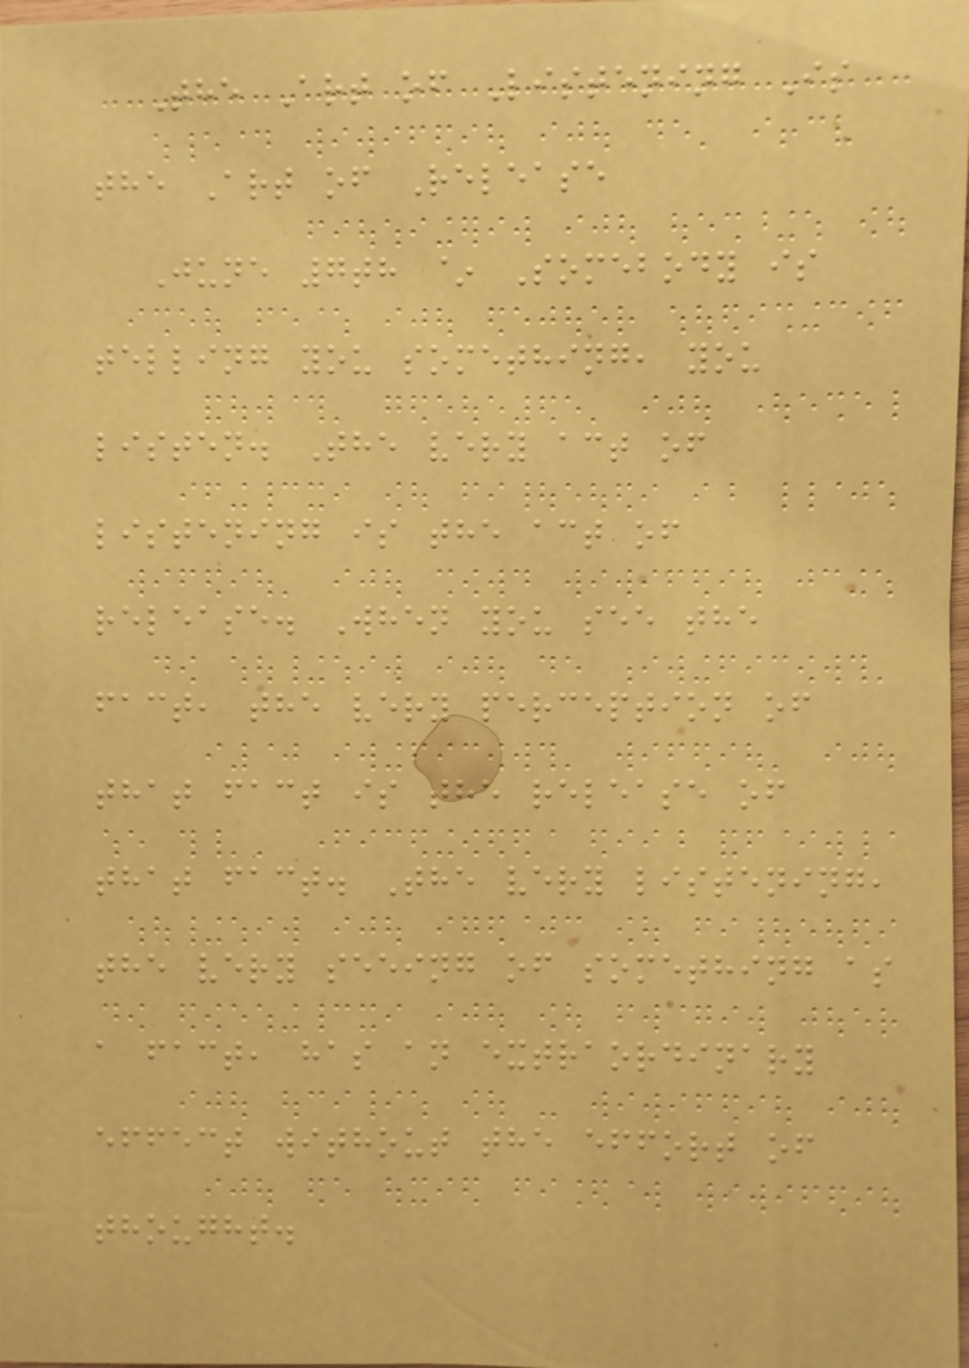The Art of Listening Is
the Art of Release
June 7th ~ Somebody is
telling you something, you
listen. The very act of
listening is the act of
release. When you see the
fact, the very perception of
that fact is the release of
that fact. The very listening,
the very seeing of something as
a fact, has an extraordinary
effect without the effort of
thought.
